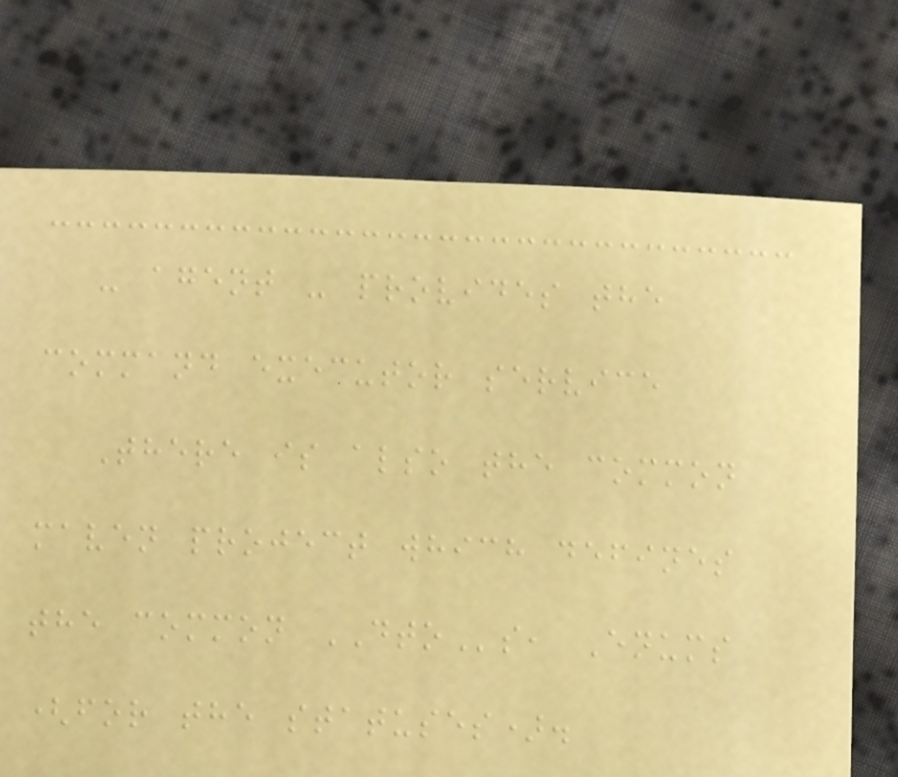- agent - provides the
command executor service
There is also the common
maven project which defines
the common DTOs, Enums
(for the statuses).
